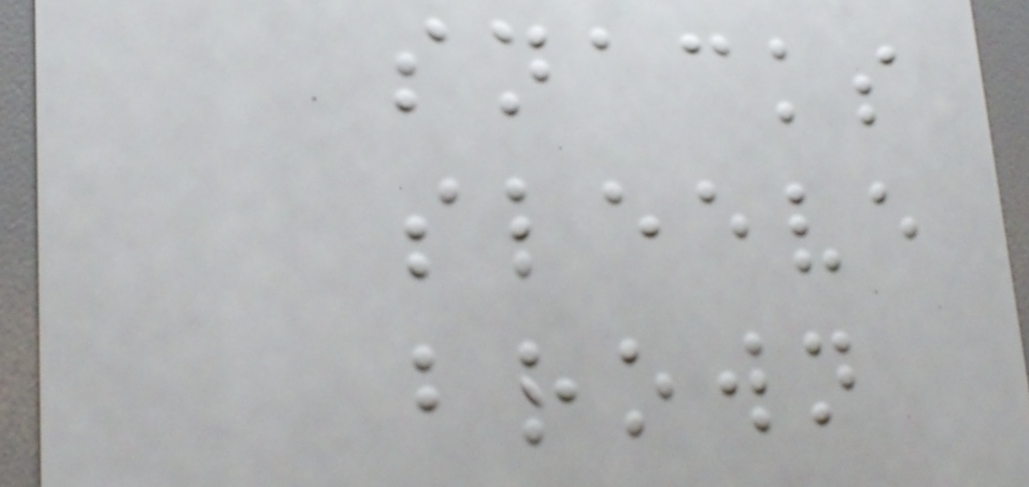snacks
sleeve
brown
